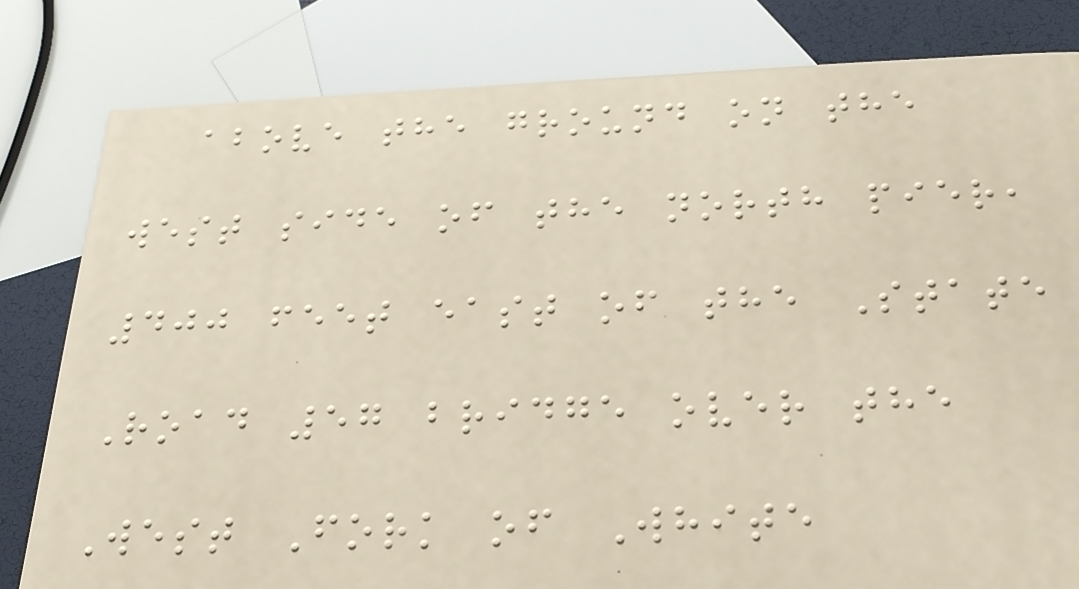above the ground on the
west side of the north pier,
400 feet east of the State
Road 57 bridge over the
West Fork of White
